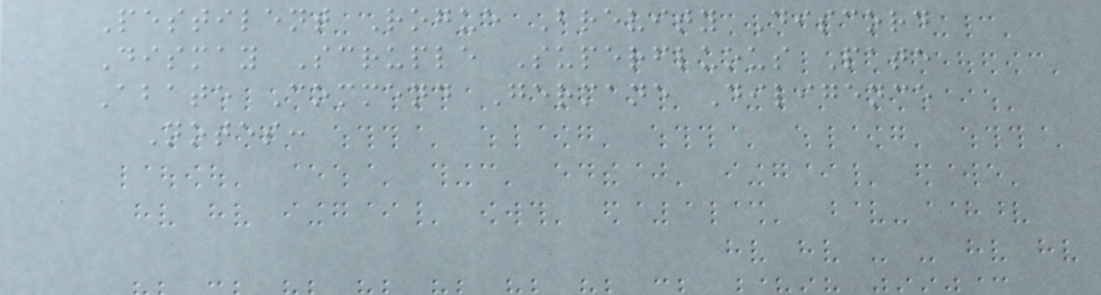Pestilent Rogue Brevity Discord
Dismay Scruple Superfluous Pate
Abate Commend Germane Diligence
Notes:
